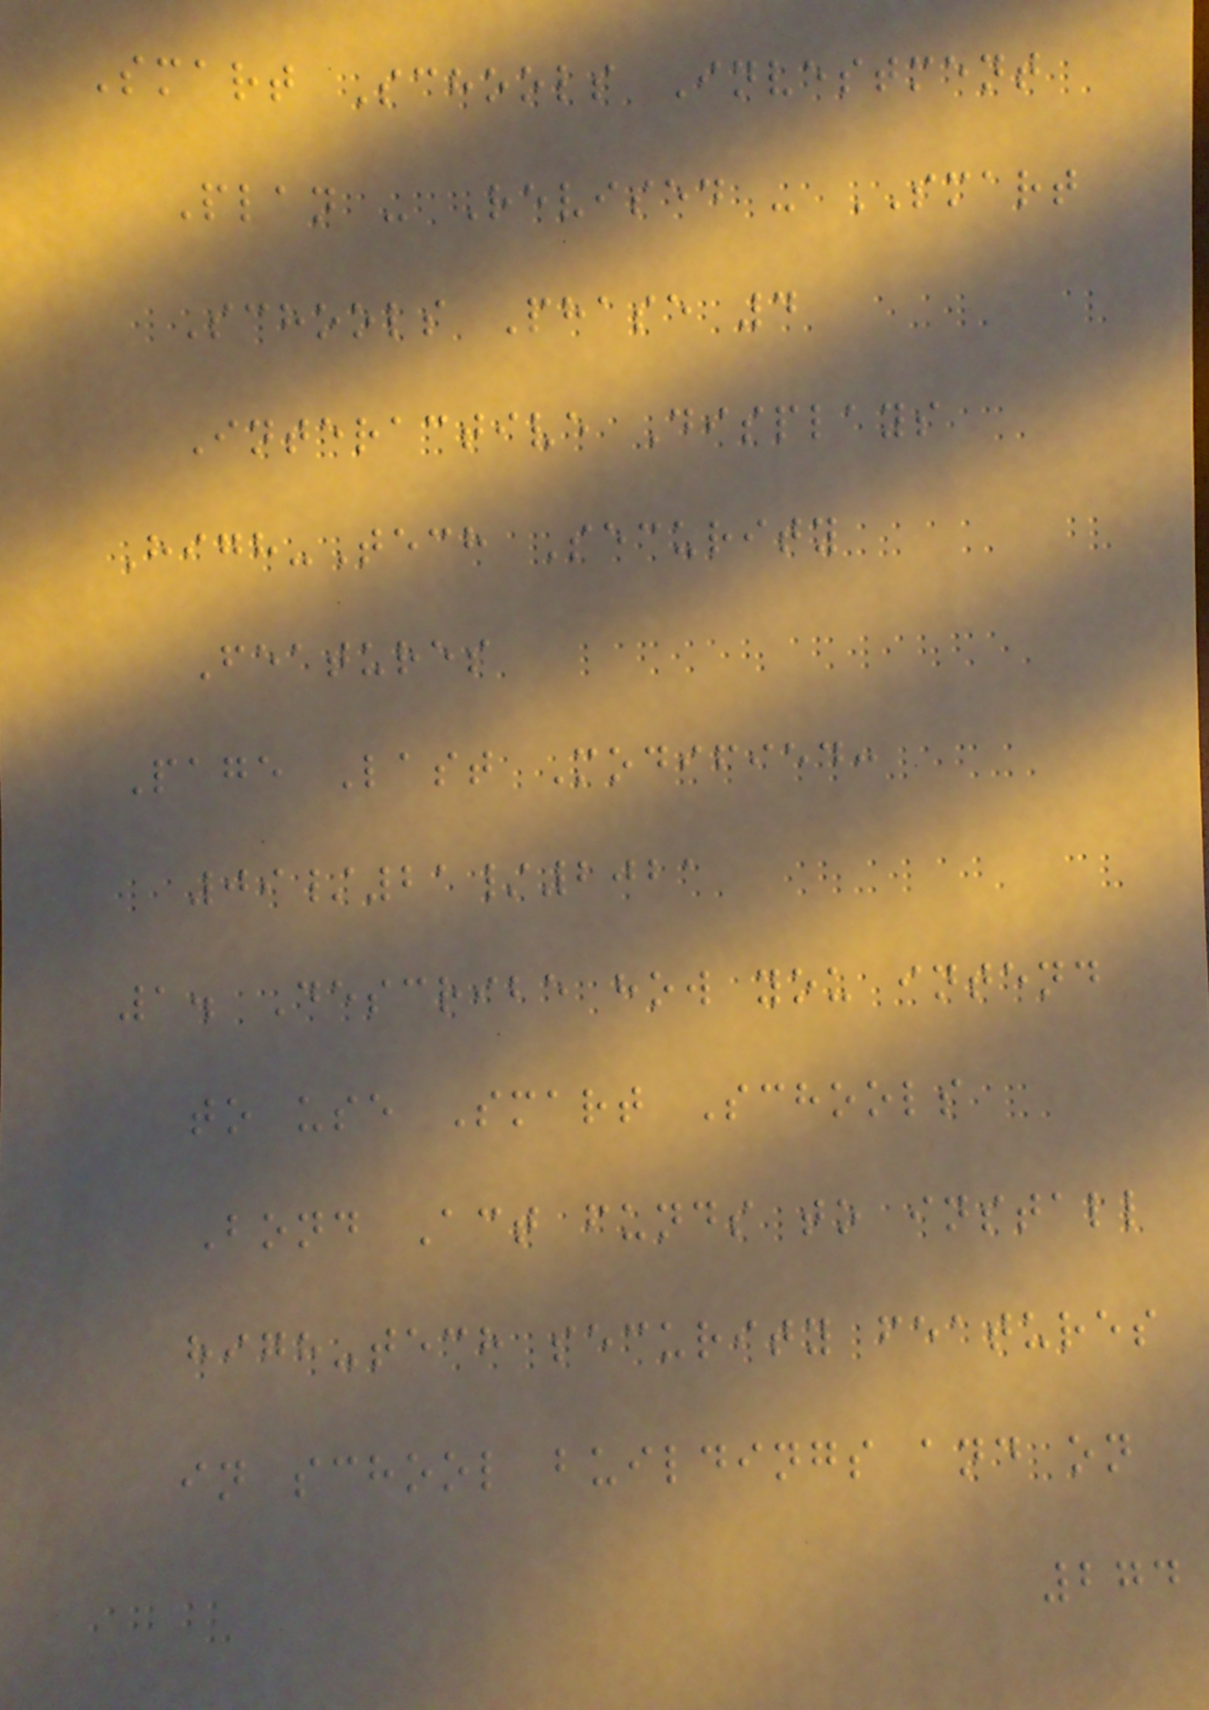Smart Schools Investment
Plan - Revised - SMART
Schools Phase 4
Interactive Displays
High-Tech Security
Features
Page Last Modified:
09/21/2021
1. Describe how you intend
to use Smart Schools
Bond Act funds to install
high-tech security features
in school buildings and on
274
